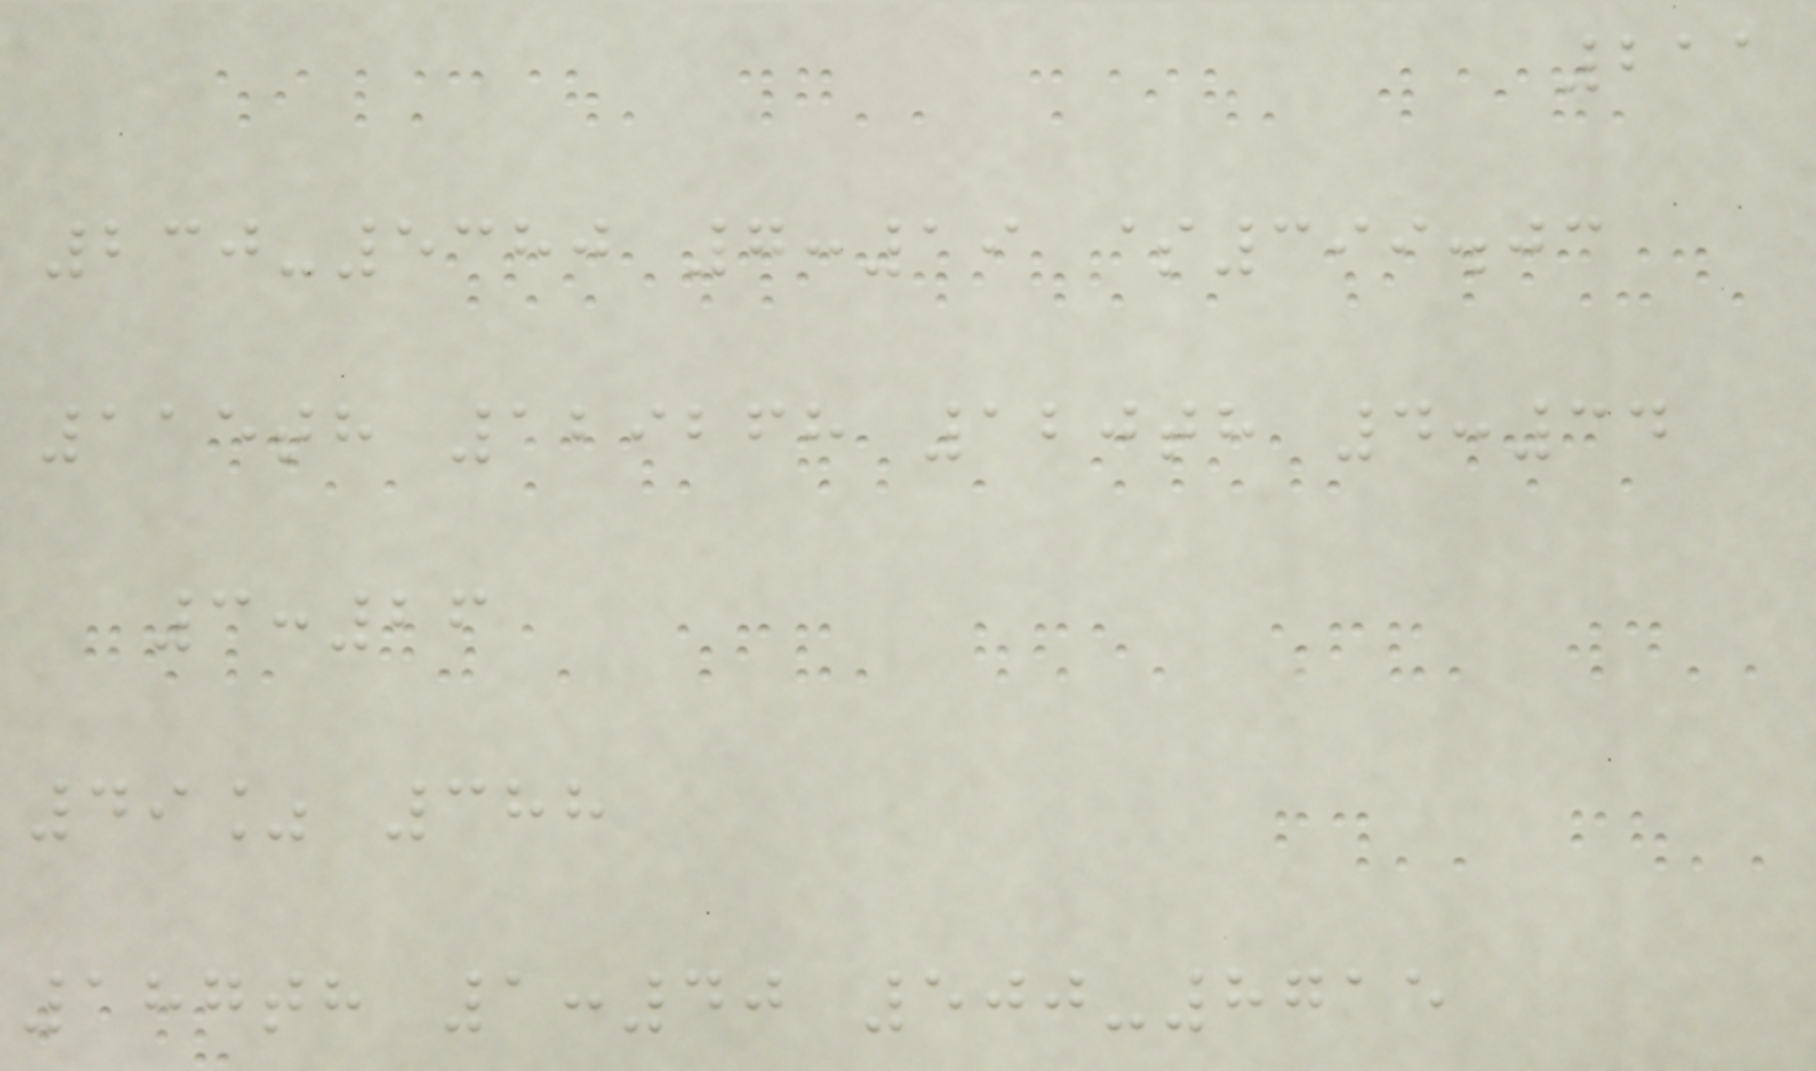211
230-5380 7:19 $399.03
115th 129268 120th 4:34
3:26
49% 388
187th 1:40 500-8715
